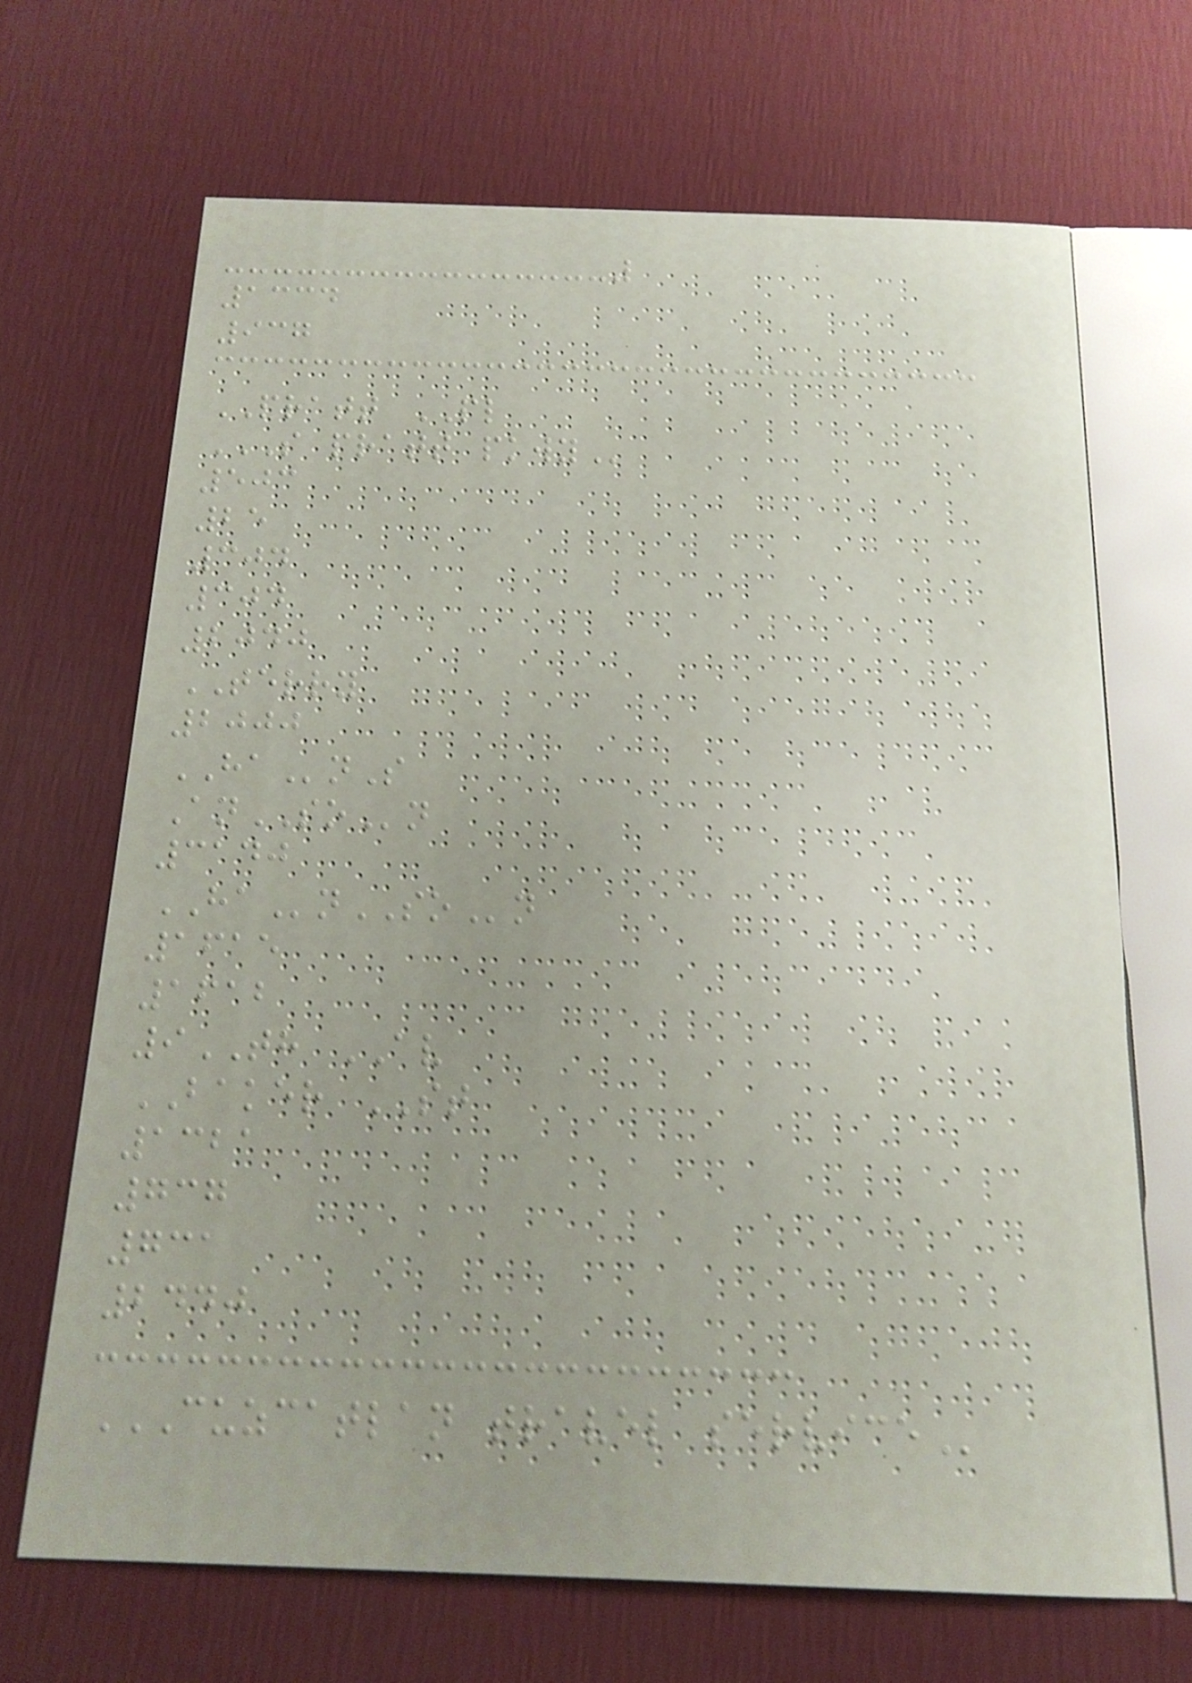1334
937
PRATT PL
S PRATT PKWY
503
25
304
304
2040
TERRY
2000
HAnS
AnSOn
3140
HAnSOn
1615
1612
9TH AV
BAKER ST
1321
737
731
2440
CUZCATLAN TRAVEL SERVICE
